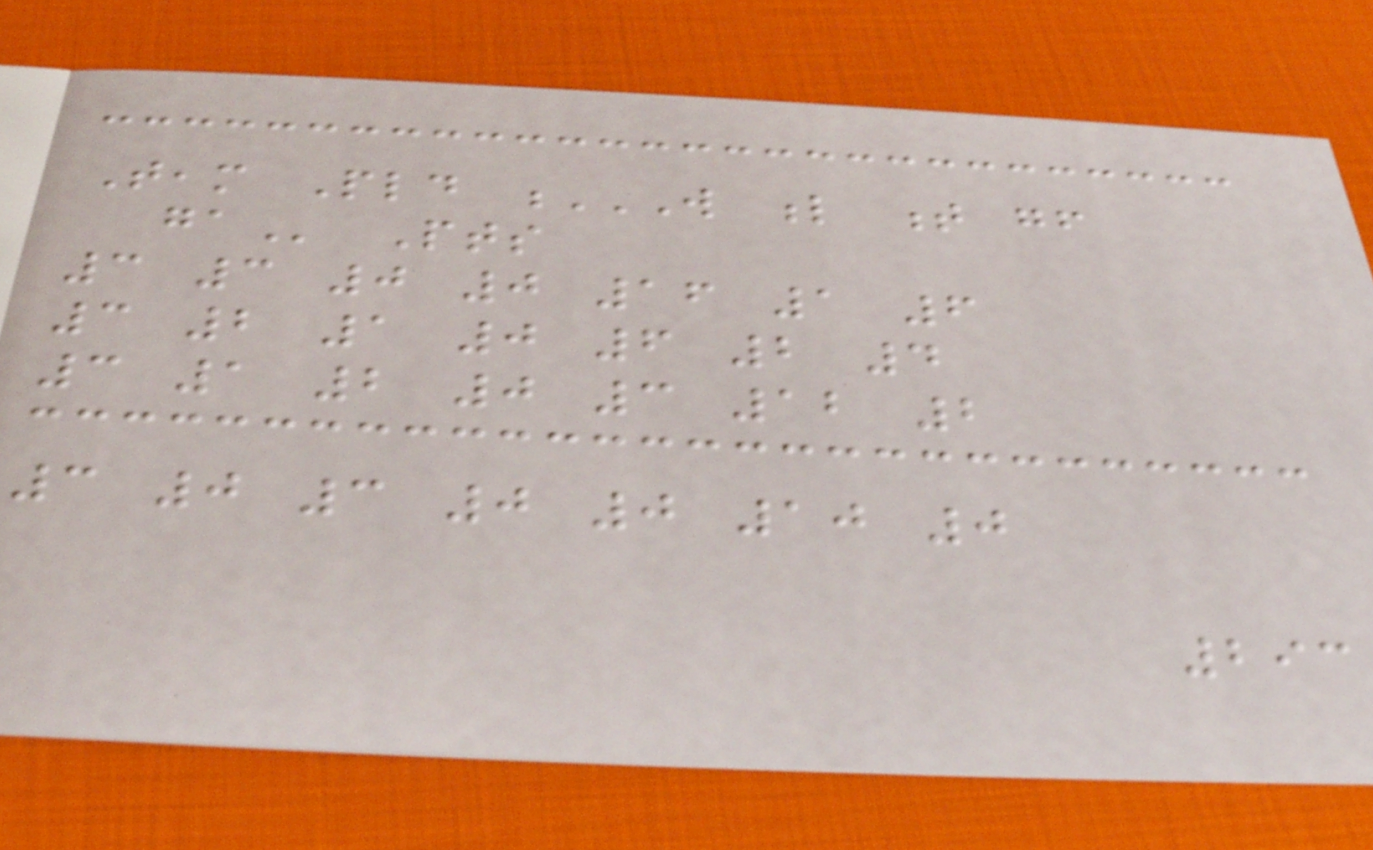Team Pld W L T GF
GA Pts
3 3 0 0 16 1 6
3 2 1 0 6 2 4
3 1 2 0 3 12 2
3 0 3 0 0 10 0
293
